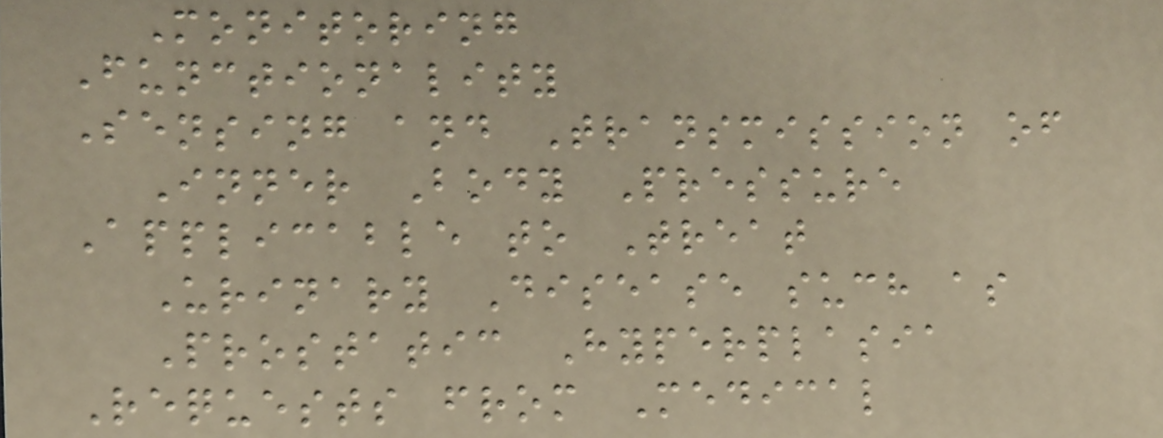Monitoring
Functionality
Sensing and Transmission of
Inner Body Pressure
Applicable to Treat
Urinary Disease such as
Prostatic Hyperplasia
Requests from Medical
